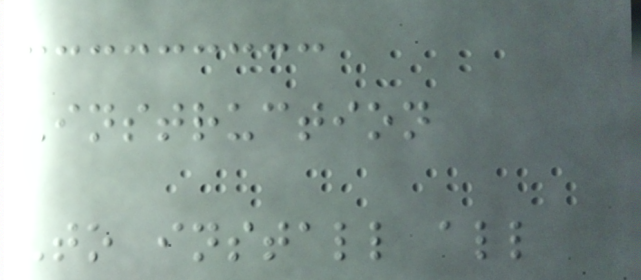Instruction
To install all
